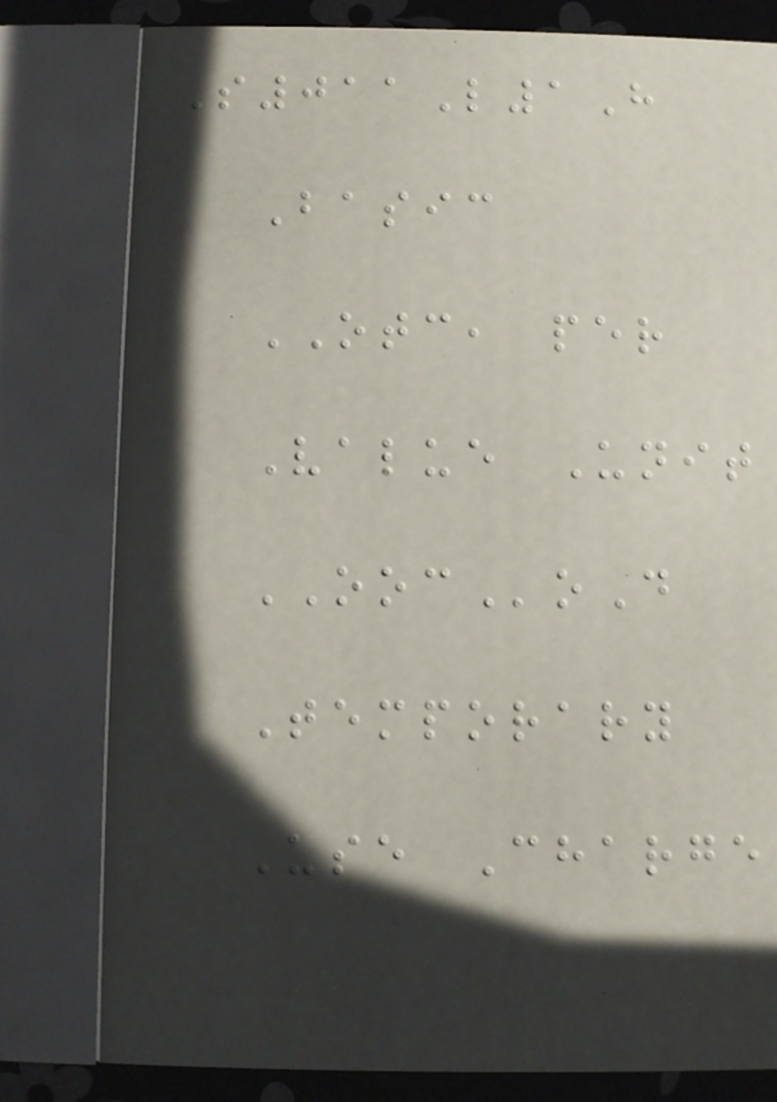S011L1H
Basic
OTC, per
Value Unit
OOCoD
Temporary
Use Charge
